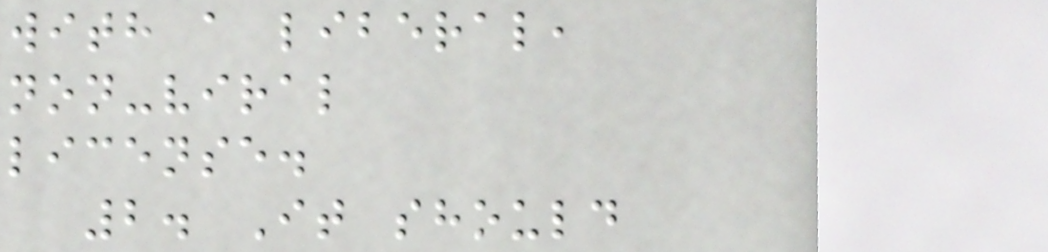with a liberal,
non-viral
license.
2. It should
